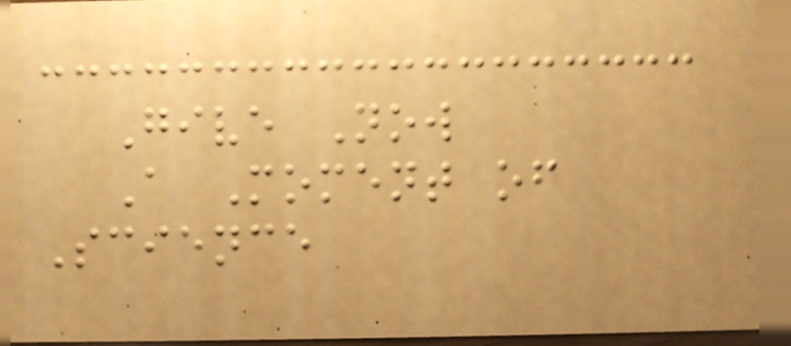Give Now
A Moment of
Science
